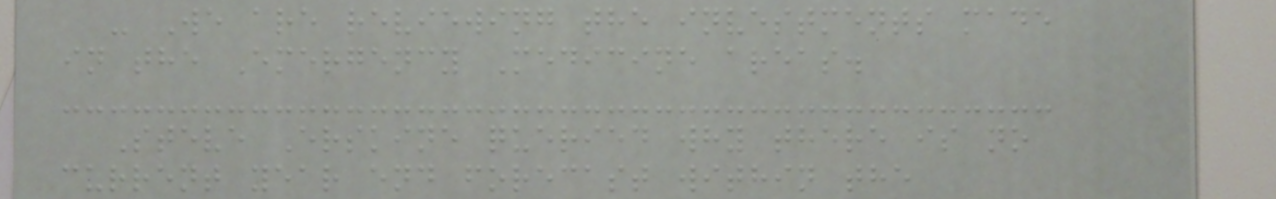- We are reviewing the investments made
in the Emergency Medicine areas.
Steve Erskine queried why there is no
current year end forecast within the
